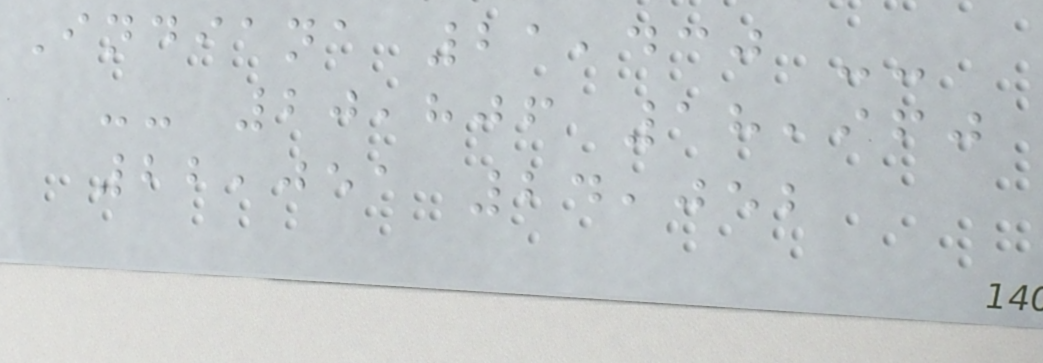Indiana 21,430 --
-- 20,806 18,960
22,051 24,052
